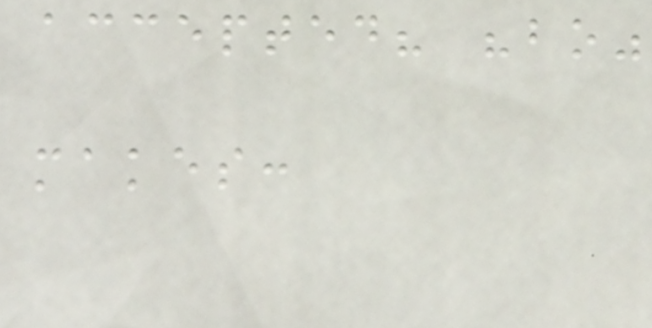accepted? "bo"
makes:
